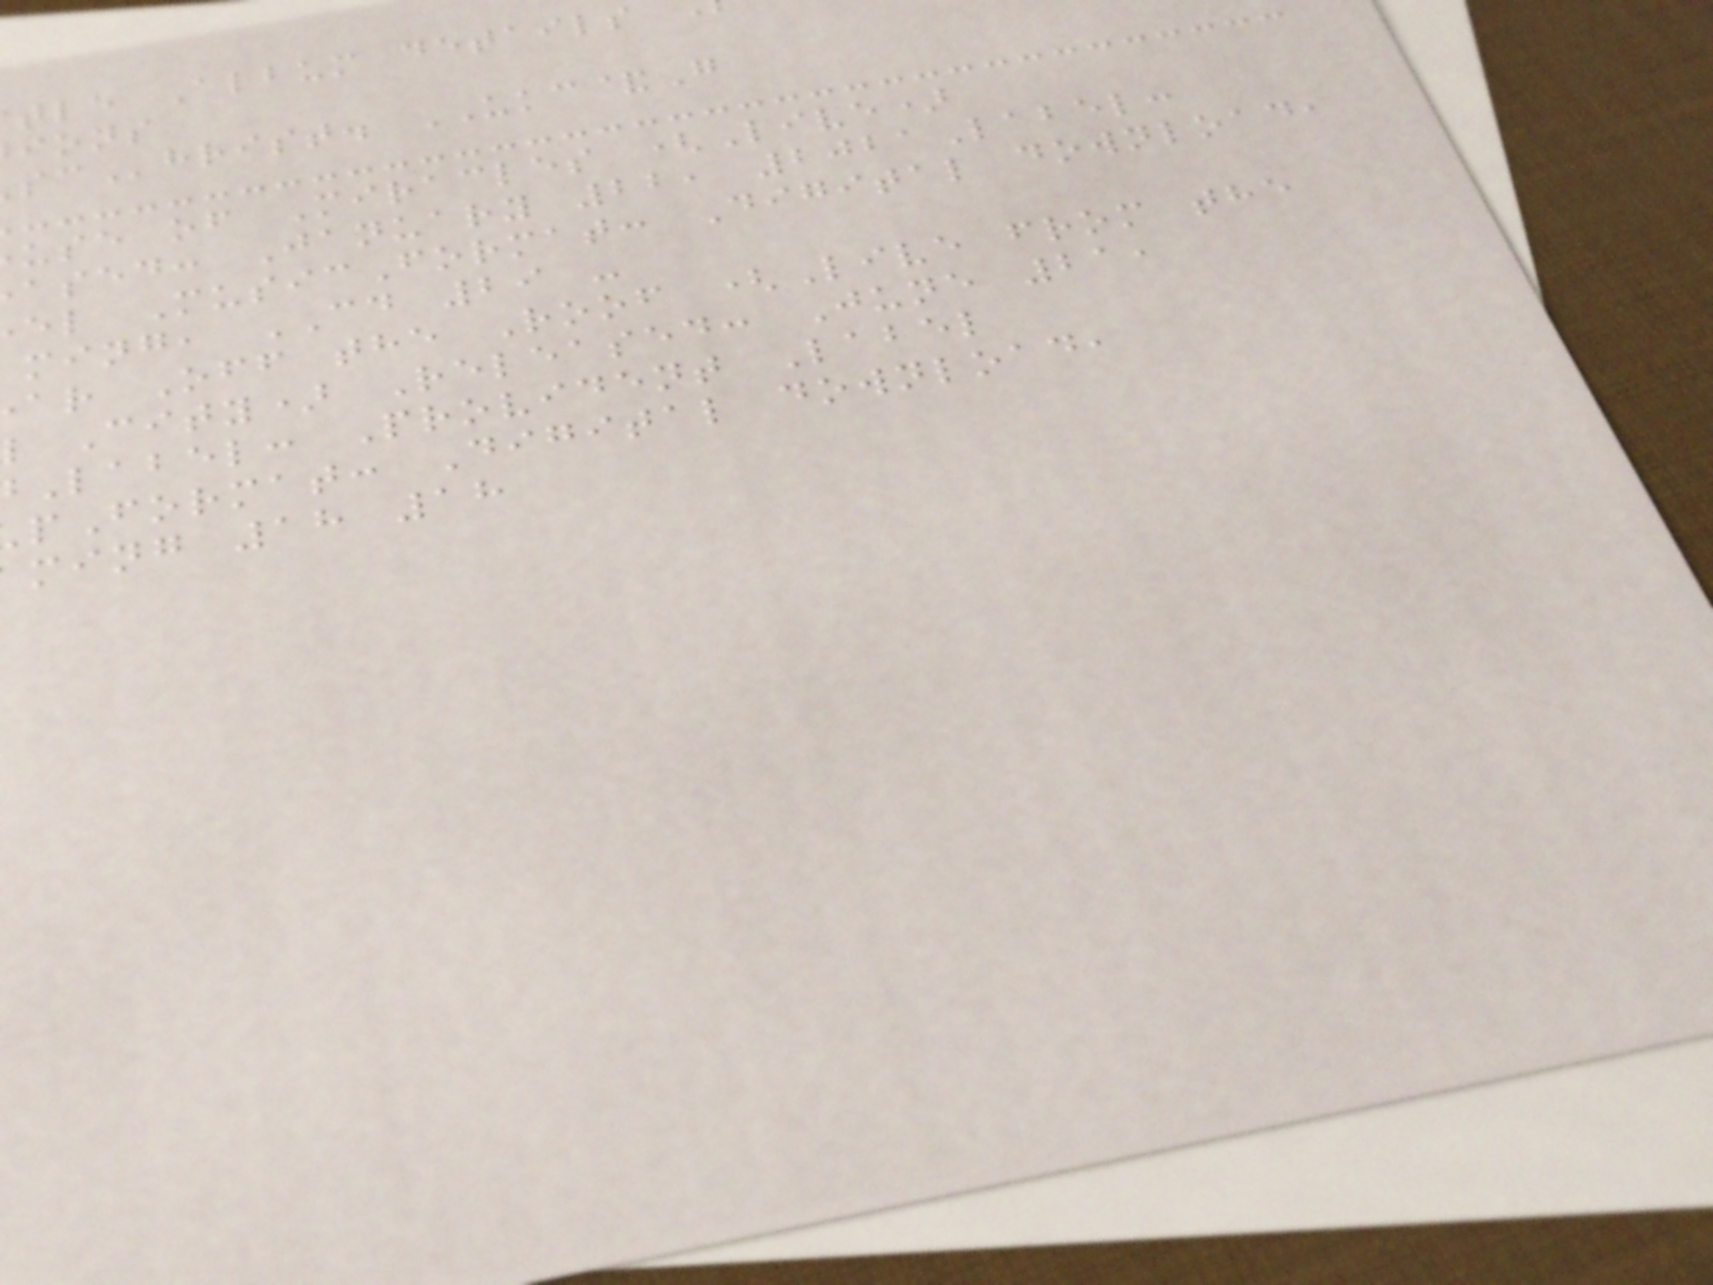tle Album details
ions
hrist. UKC&G
use of Miracles (Live)
ased: January 22, 2021Label:
el MusicFormat: Digital download,
ming, CD 29 -
ar Off the Roof (Live from the
City) Released: June 21,
Label: Provident Label
pFormat: Digital download,
ming 18 18
